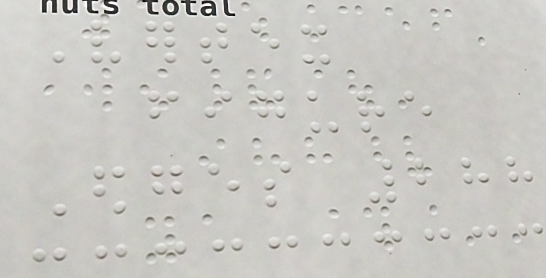Vertex
figure
Edges 288
